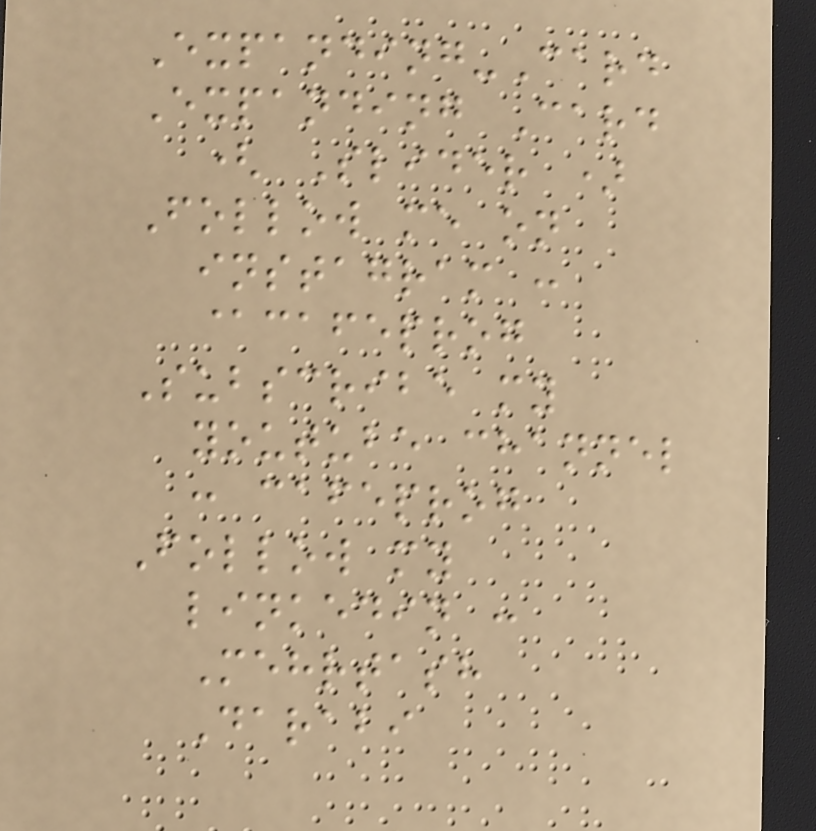Expanding-Card
Expanding Card
( Slider )
Follow me on
instagram :
@cafeprog
Subscribe my
youtube channel
: cafeprog
Follow my
linkedin :
Mehrtash
Darabi
